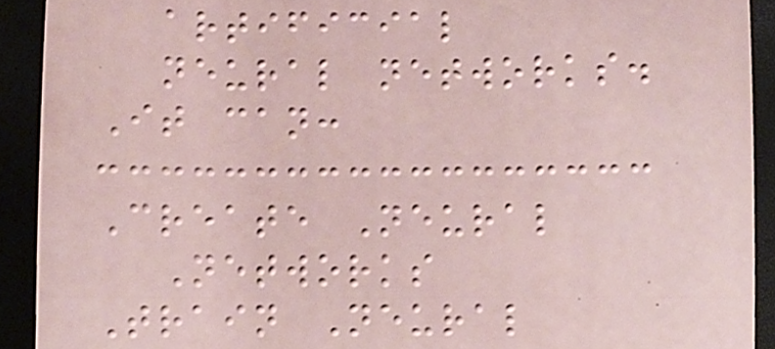artificial
neural networks.
It can:
Create Neural
Networks
Train Neural
